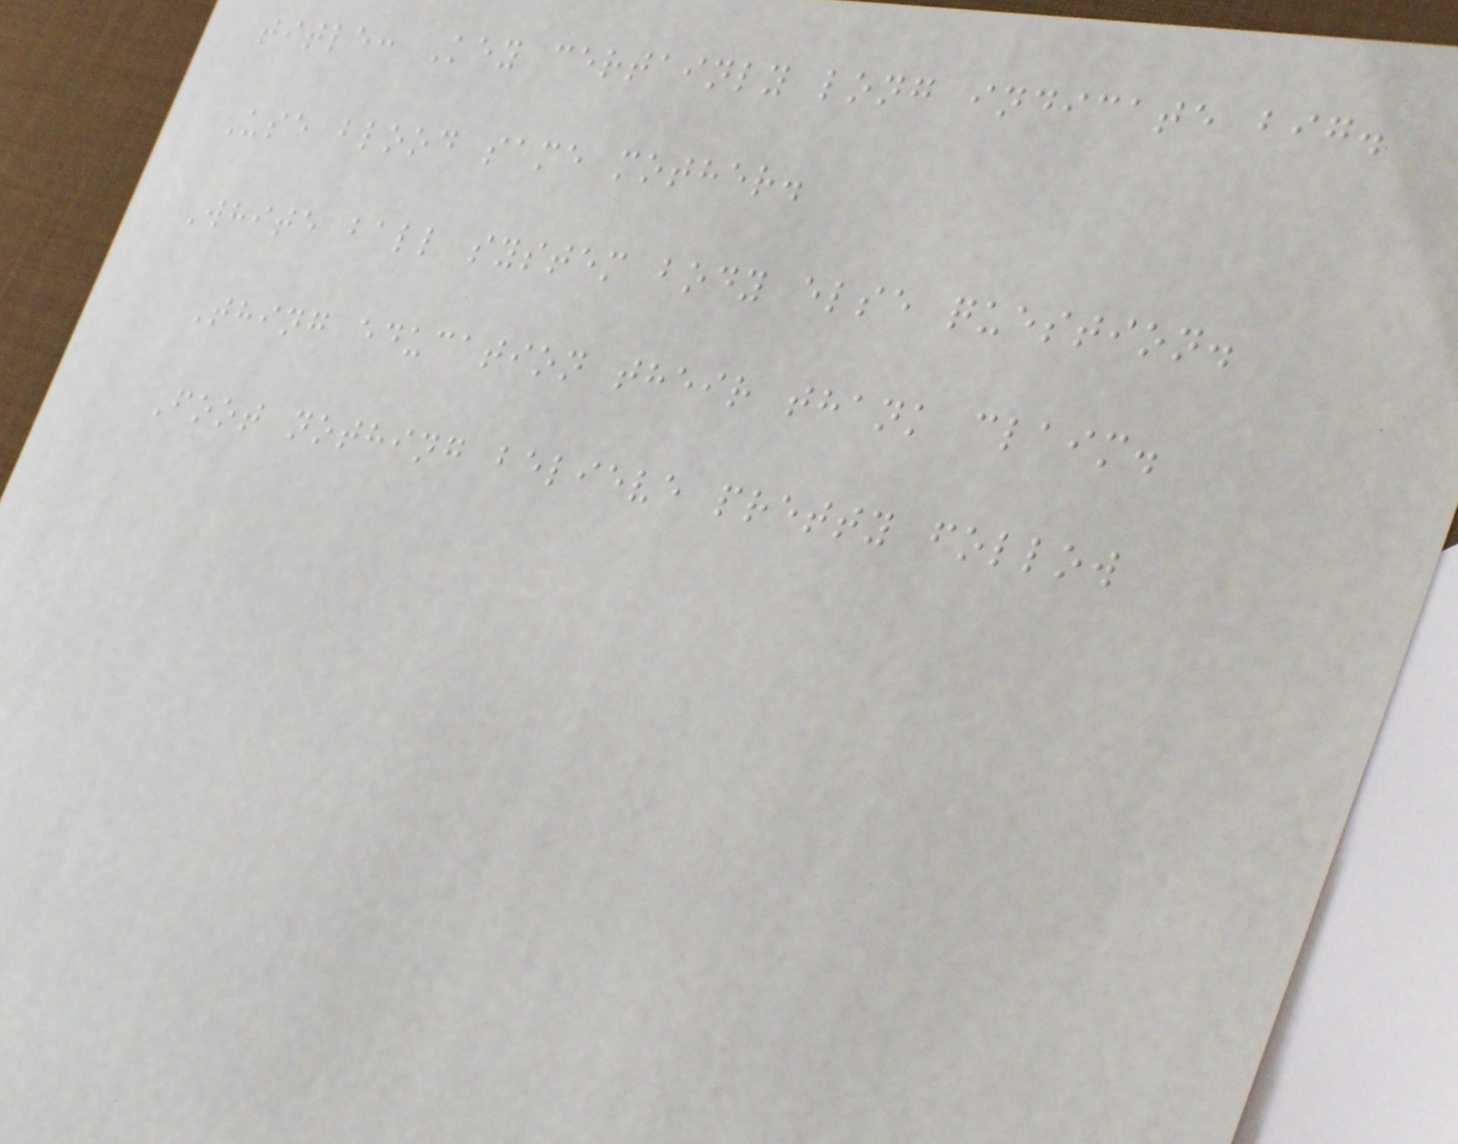title: Key certainly long indicate big.
Use blood same mother.
White ball system body else question.
Thing education their thank claim.
Foot nothing believe pretty follow
